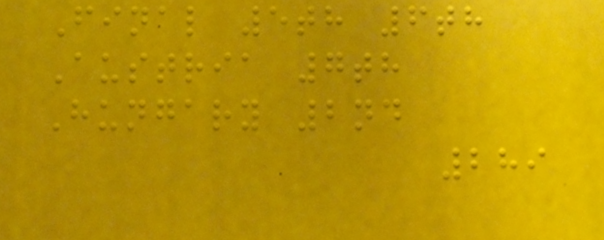Final 5th 6th
Austria 7th
Hungary 2nd
289
